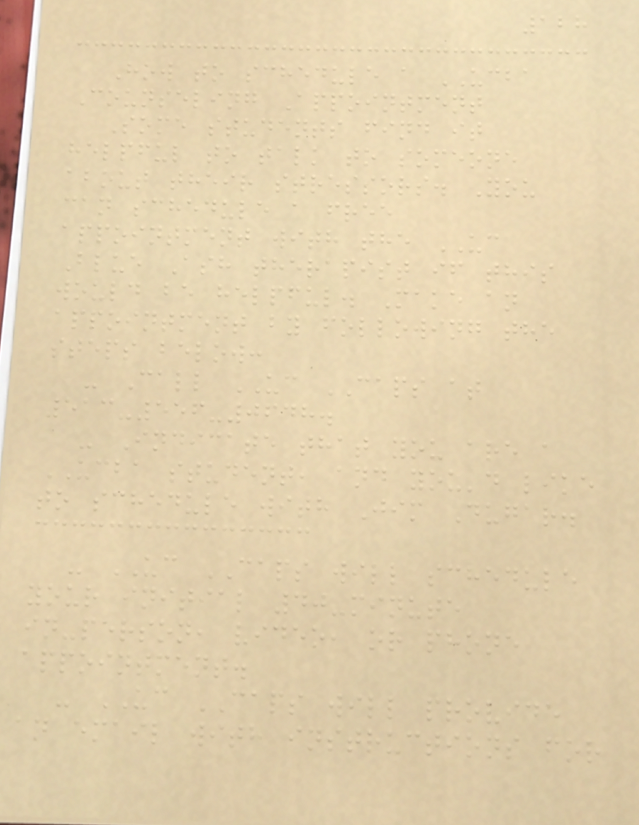128
How to schedule a UCBA
Counseling Appointment
Some students find it
helpful to talk to someone
about their stressors. You
can schedule a free
appointment with the UC
Blue Ash therapist if this
would be helpful. Make an
appointment by following the
steps below:
- Call UC CAPS at
513-556-0648.
- Indicate that you are a
UCBA student, and you'd like
to schedule with Jim Dugar.
- UC CAPS will schedule
your initial 40-minute
in-person, video, or phone
appointment.
- UC CAPS will provide
an email with instructions for
